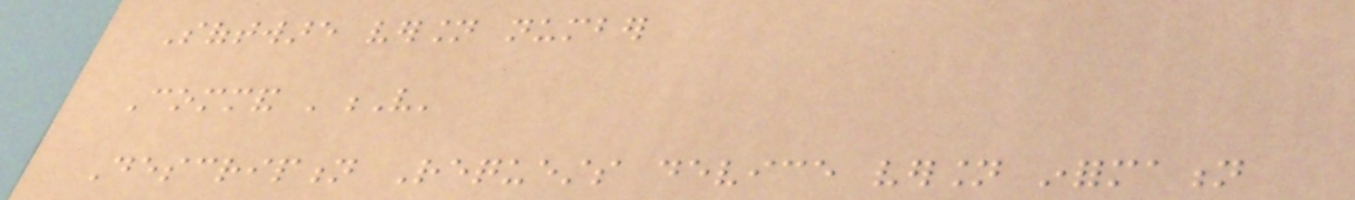Software version number
Command 'V'
Description Requests device version information
